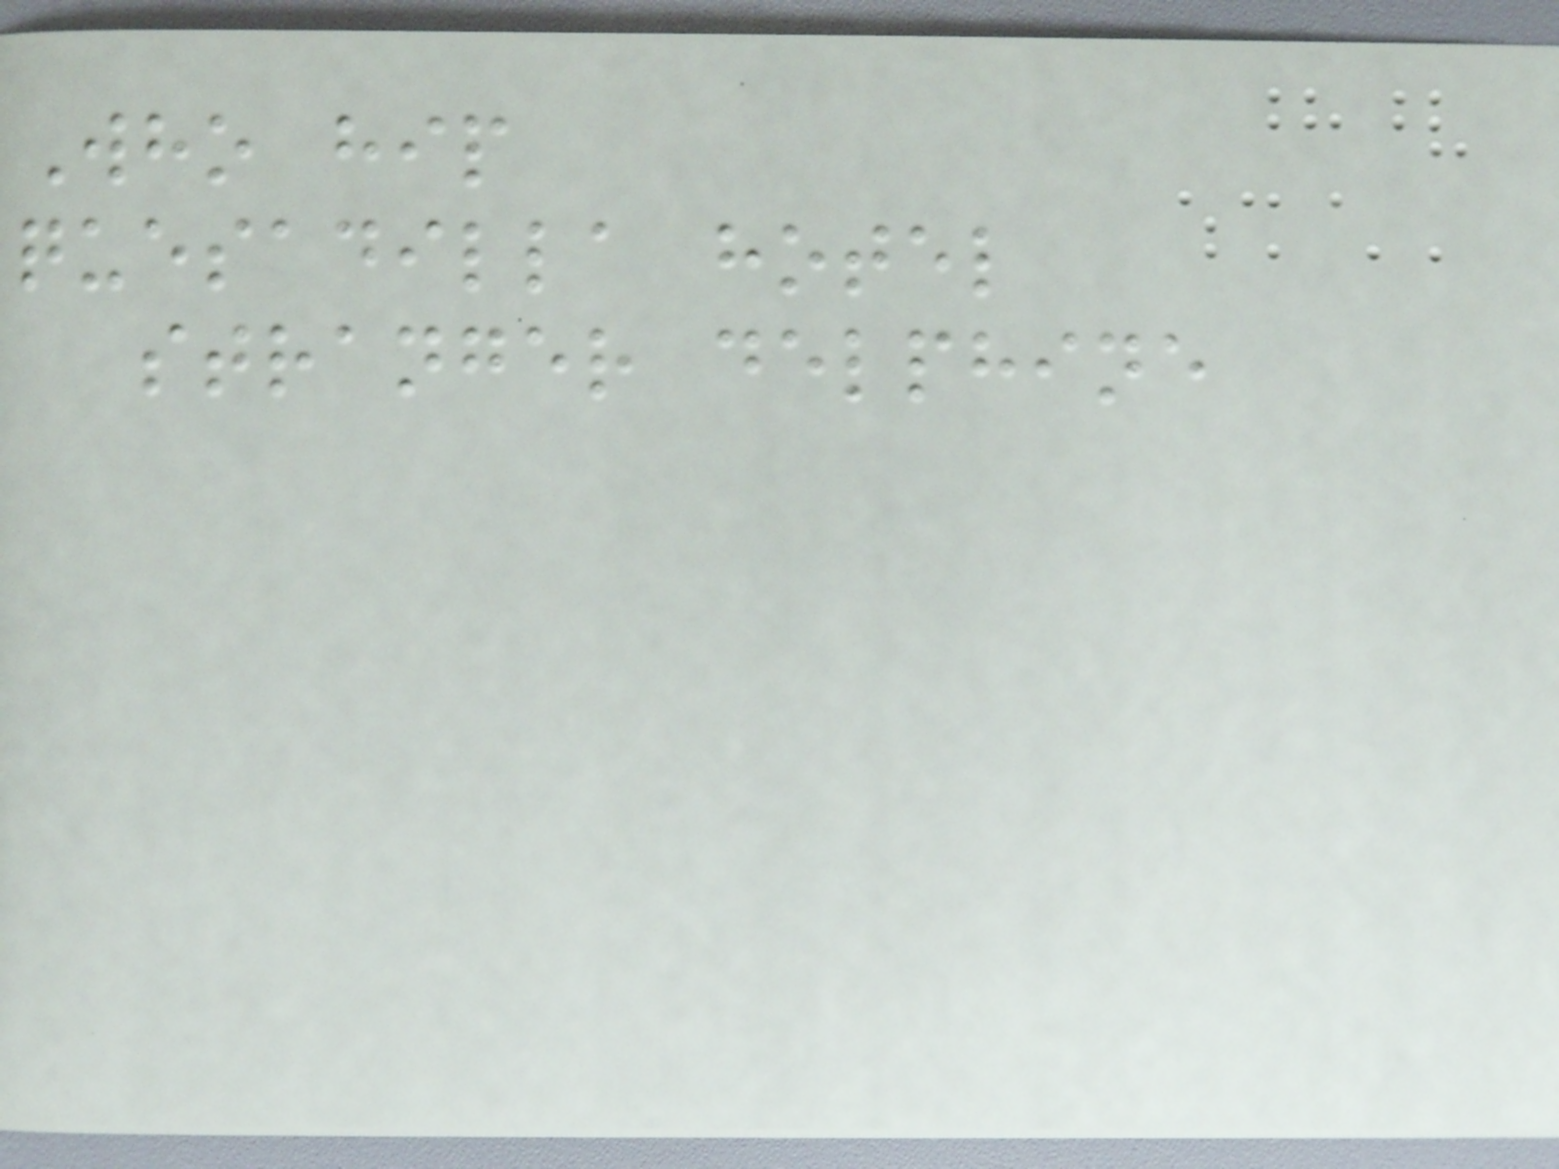Who hip
quesadilla hotel
stranger delphine
